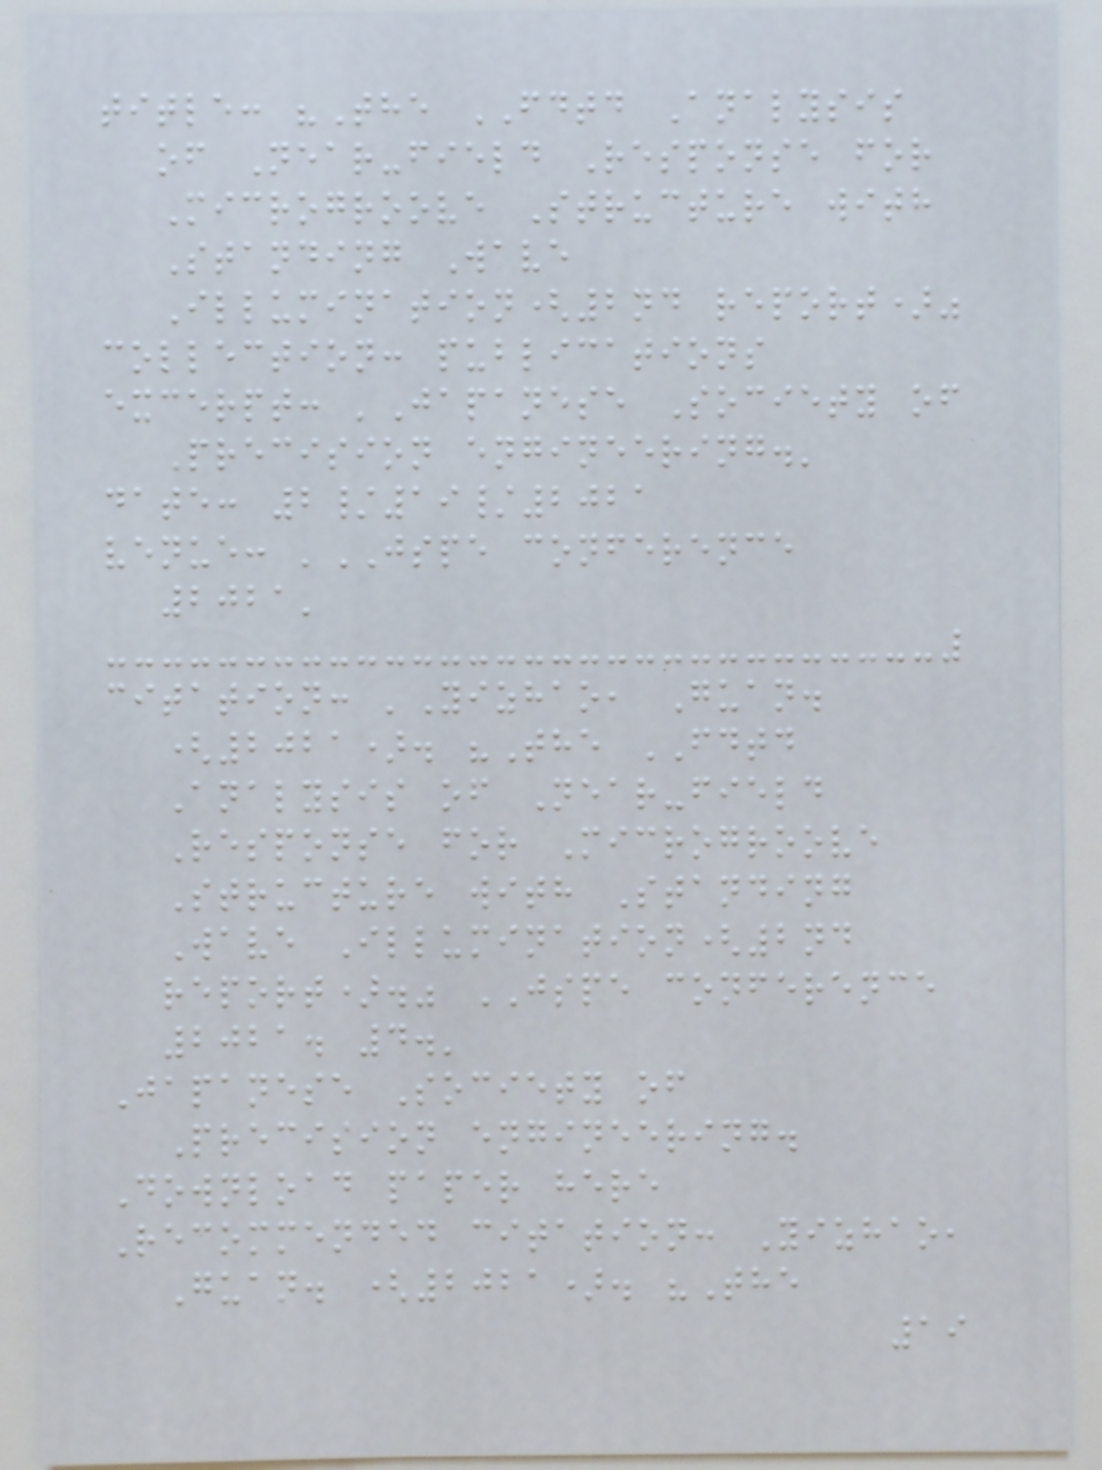title: "The FDTD Analysis
of Near-field Response for
Microgroove Structure with
Standing Wave
Illumination(2nd report)"
collection: publications
excerpt: 'Japanese Society of
Precision engineering.'
date: 2/19/2021
venue: 'JSPE conference
2021'
citation: 'Yizhao, Guan.
(2021). "The FDTD
Analysis of Near-field
Response for Microgroove
Structure with Standing
Wave Illumination(2nd
report)." JSPE conference
2021. 4.'
Japanese Society of
Precision engineering.
Download paper here
Recommended citation: Yizhao,
Guan. (2021). "The
19
